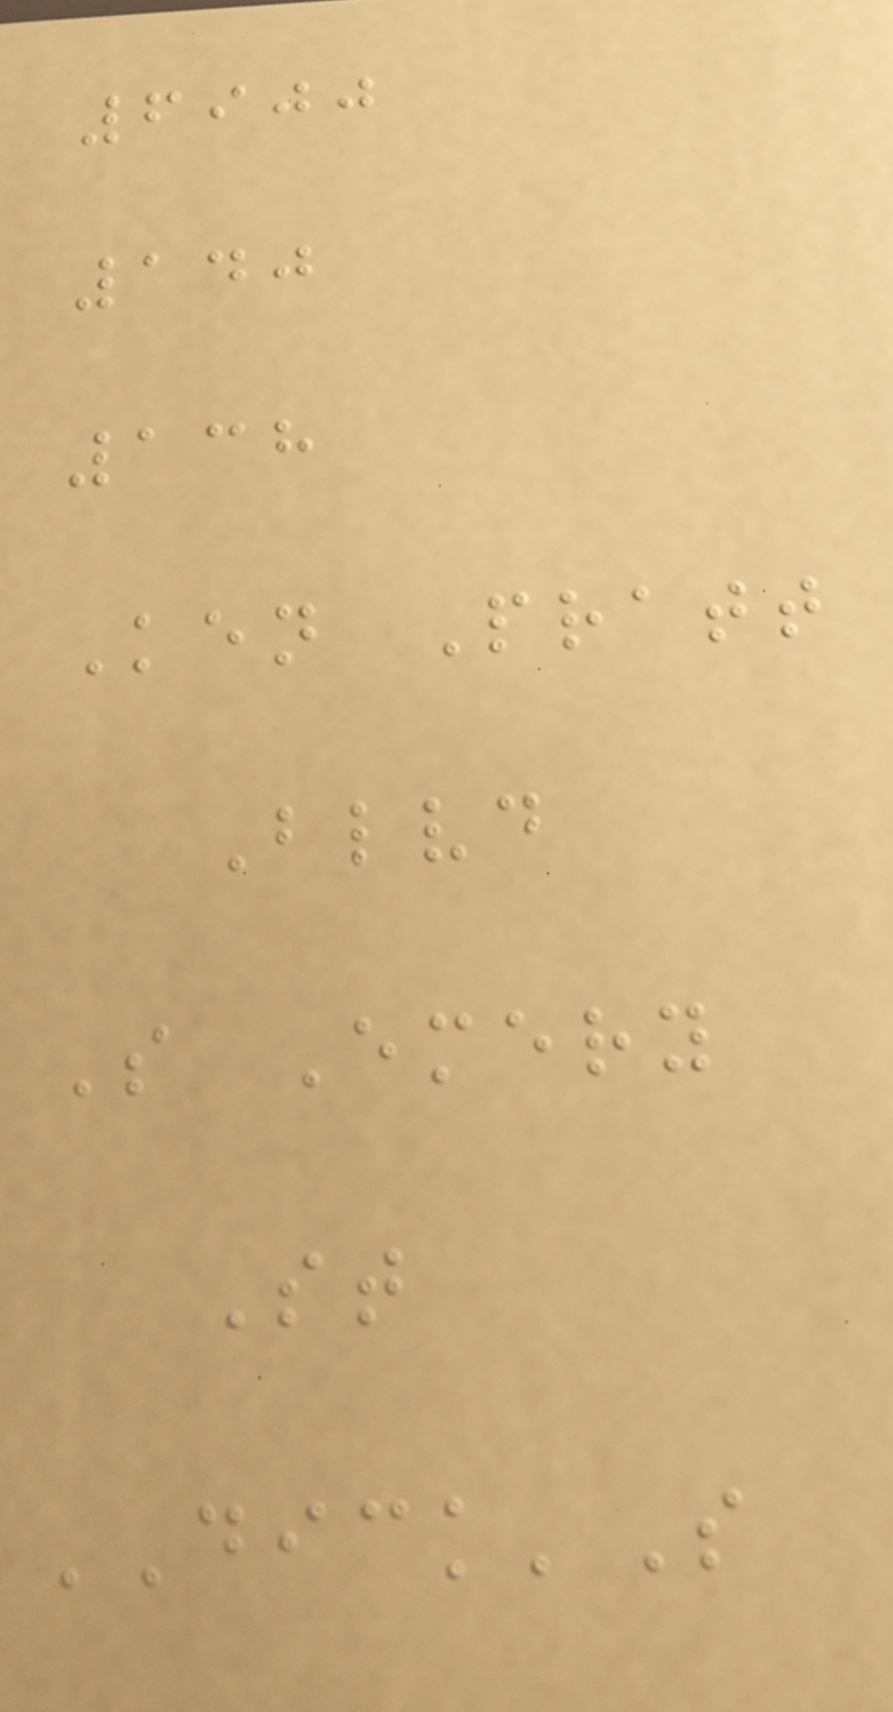6900
140
138
Ken Pratt
Blvd
S Emery
St
DICK'S
